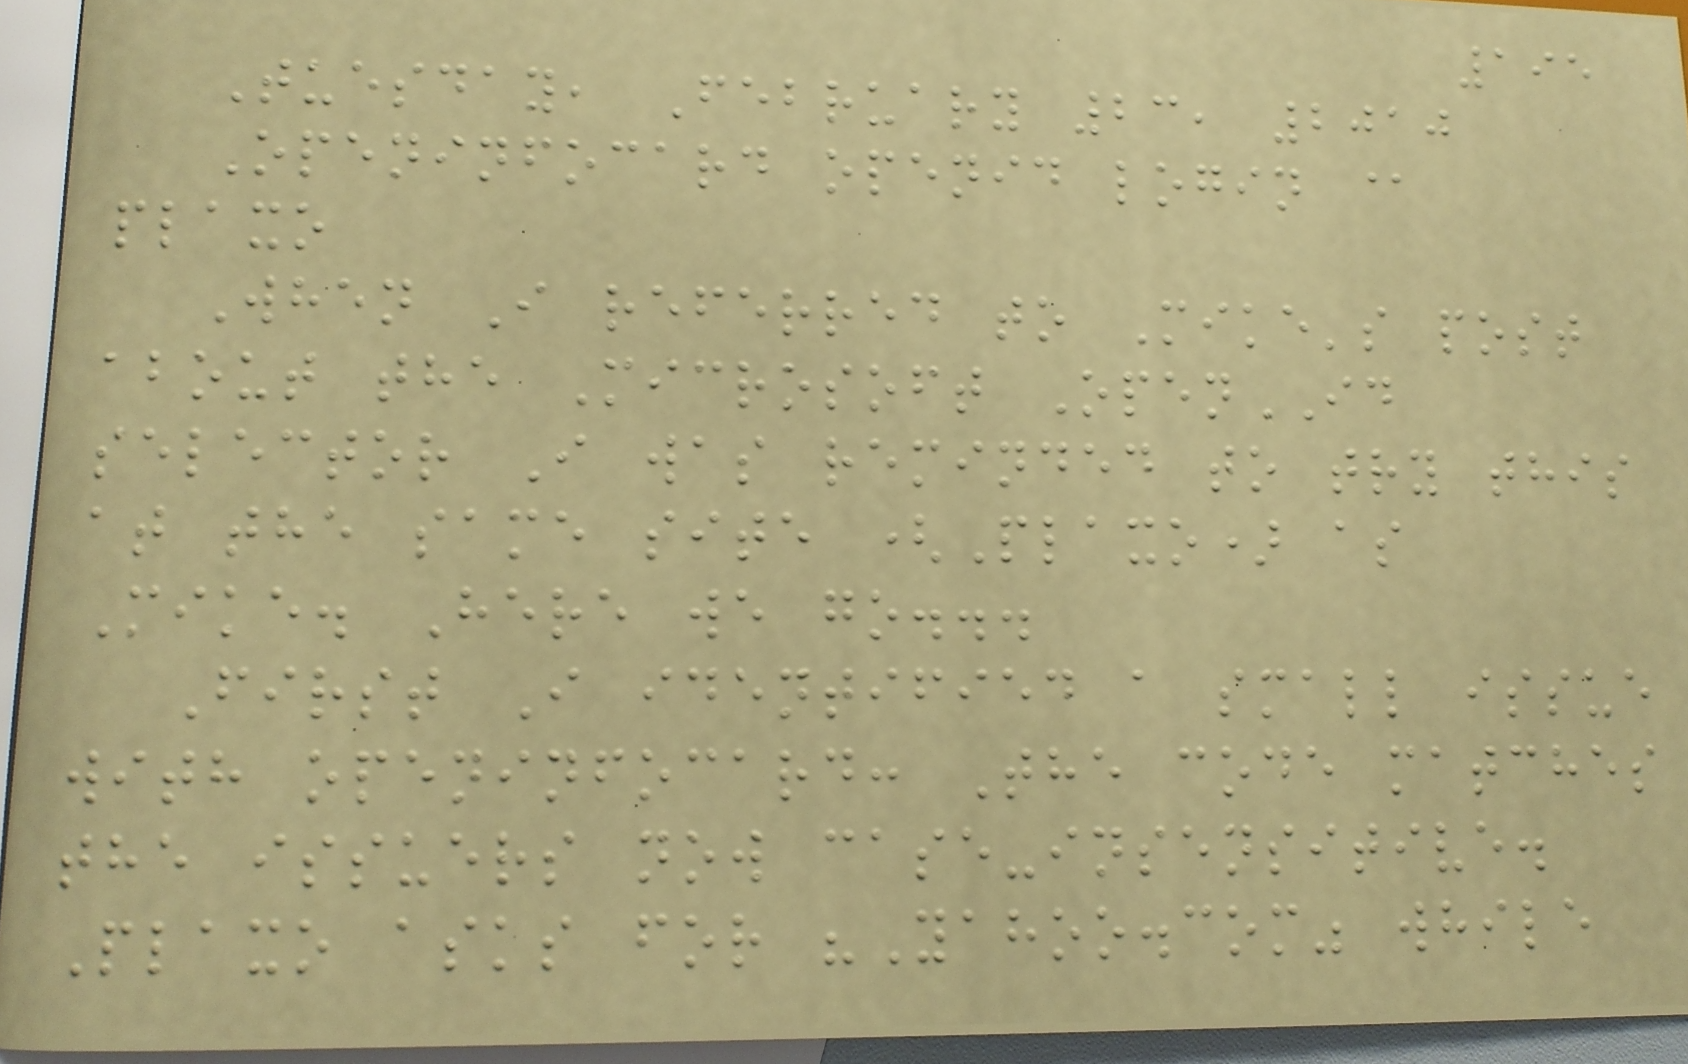195
Tuesday, February 23, 2010
Openinfocard openid login @
plaxo
When I referred to Mike's post
about the Microsoft OpenID
selector I was reminded to try this
at the same site (Plaxo) as
Mike. Here we go...
First I identified a small issue
with openinfocard: The code matches
the issuers now case-insensitive.
Plaxo asks for "Yahoo.com" while
